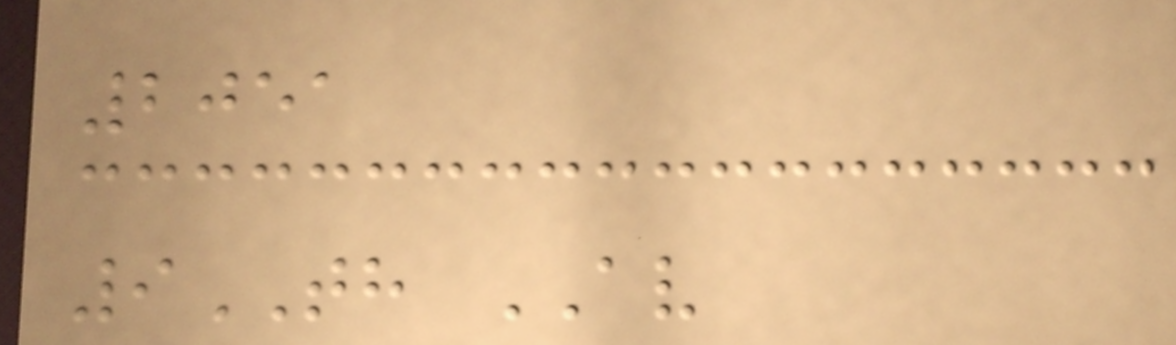2051
9TH AV
